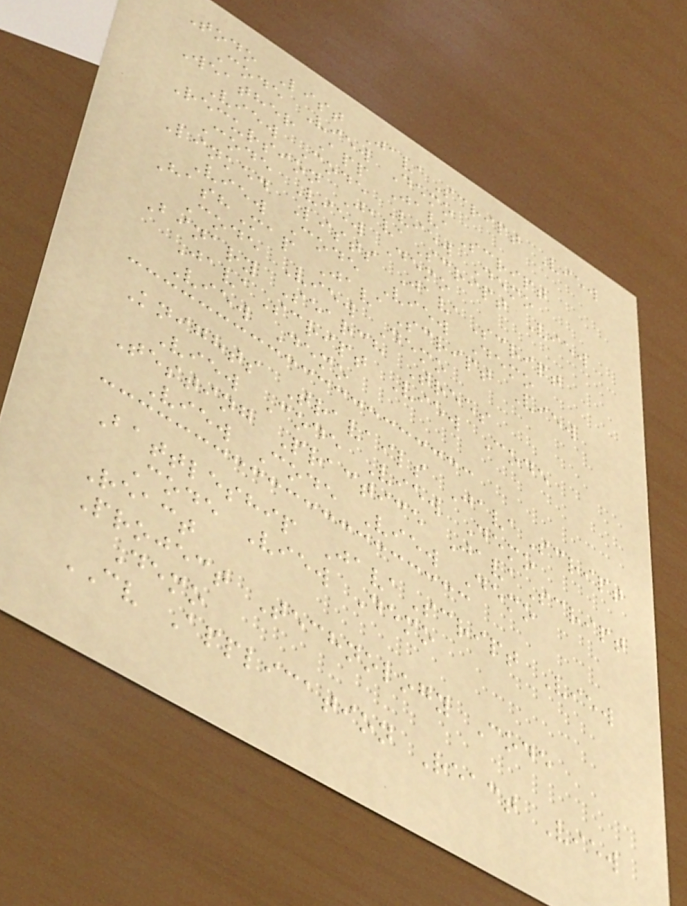Todo List JavaScript View
Code View Demo
Weather App JavaScript
View Code View Demo
Recursion JavaScript View
Code View Demo
Linked Lists JavaScript
View Code View Demo
HashMap JavaScript View
Code View Demo
Binary Search Trees
JavaScript View Code
View Demo
Knights Travails JavaScript
View Code View Demo
Testing Practice JavaScript
View Code View Demo
Battleship JavaScript View
Code View Demo
React
Project Technology Code
Demo
CV Application React View
